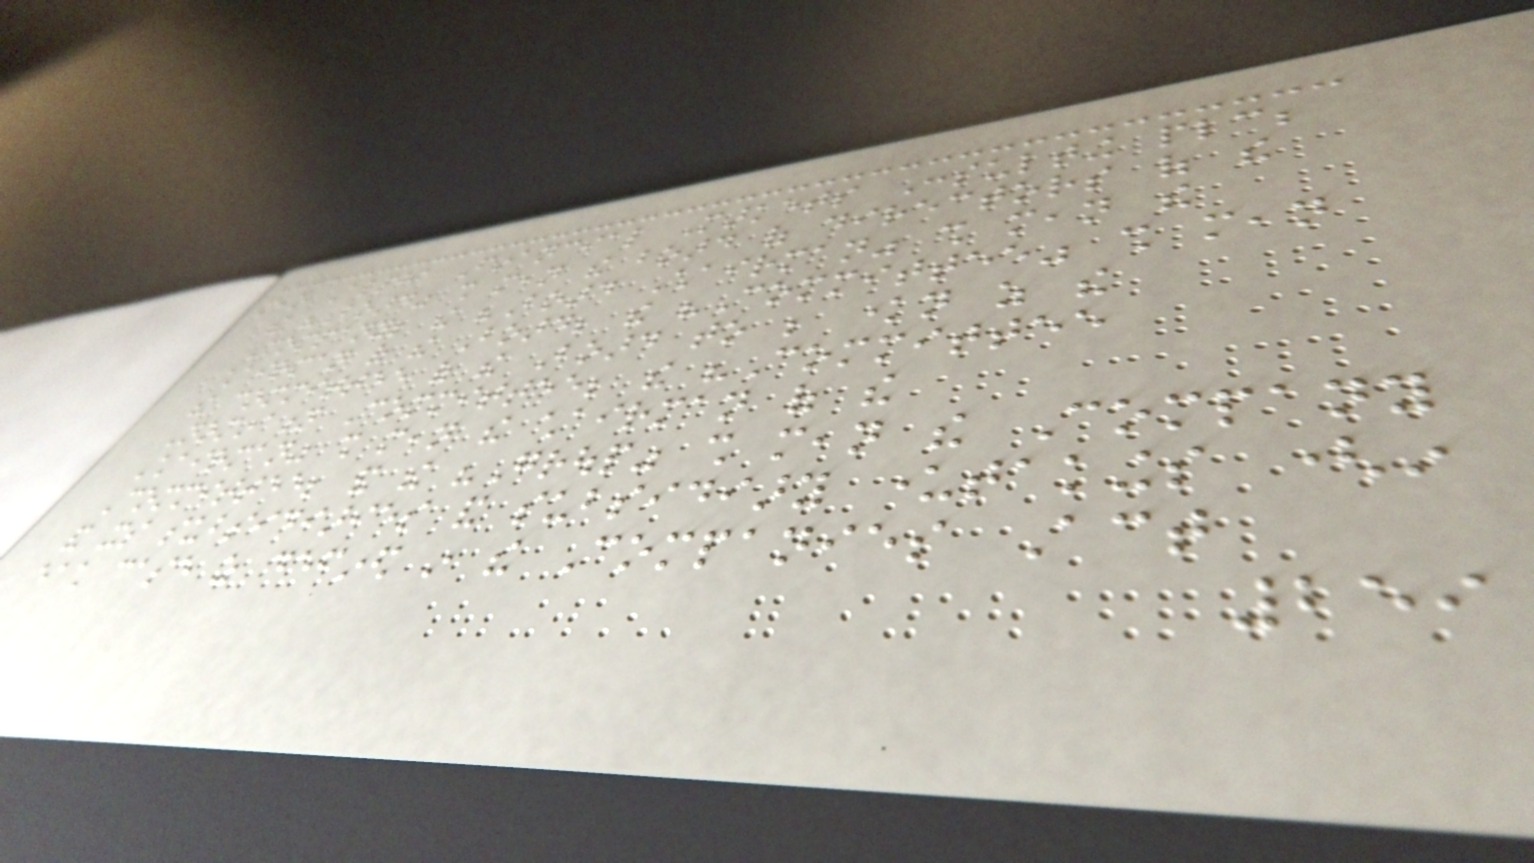mean Alpha Financial Markets Consulting plc;
the "Board" shall mean the board of directors of the
Company; the "Board Chairman" shall mean the
chairman of the Board; the "Committee" shall mean
the committee of the Board to be known as the
Nomination Committee; the "Committee
Chairman" shall mean the chairman of the
Committee; and the "Group" shall mean the Company
and its subsidiaries and subsidiary undertakings (in
each case as defined in the Companies Act
259
